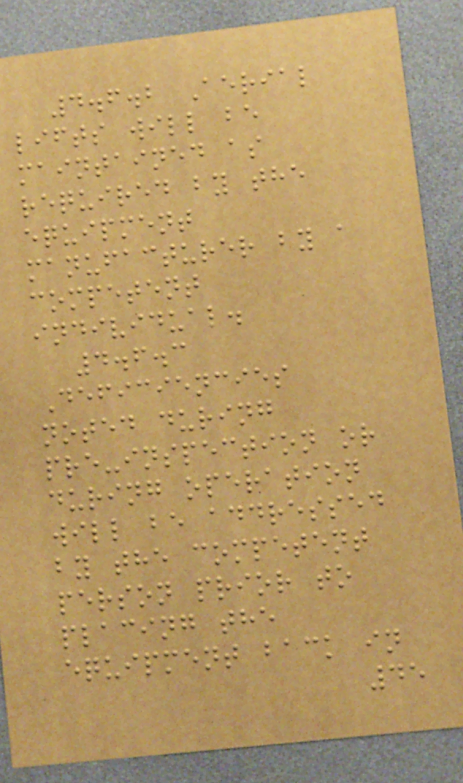4.6.2 Aerial
lifts will be
maintained as
required by the
equipment
manufacturer by a
competent
individual.
4.6.3
Deficiencies
noted during
pre-inspection or
during operation
will be addressed
by the competent
person prior to
placing the
equipment back in
45
